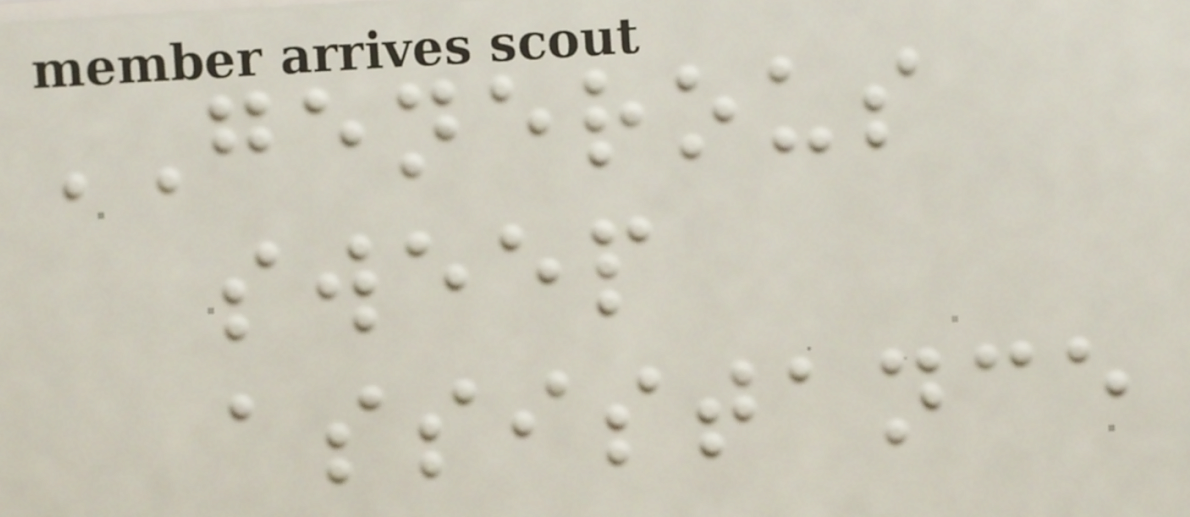GENEROUS
sweep
assistance
